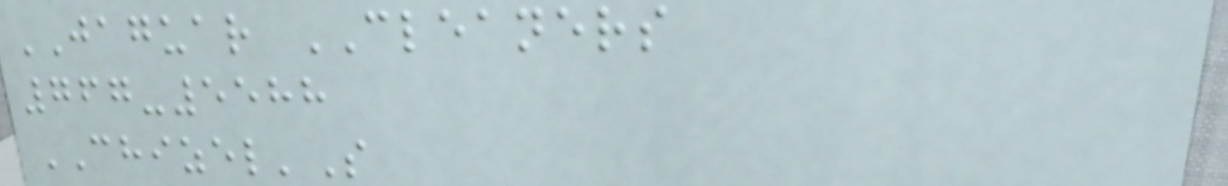JAGUAR CLEANERS
767-5588
CHIZEL'S
